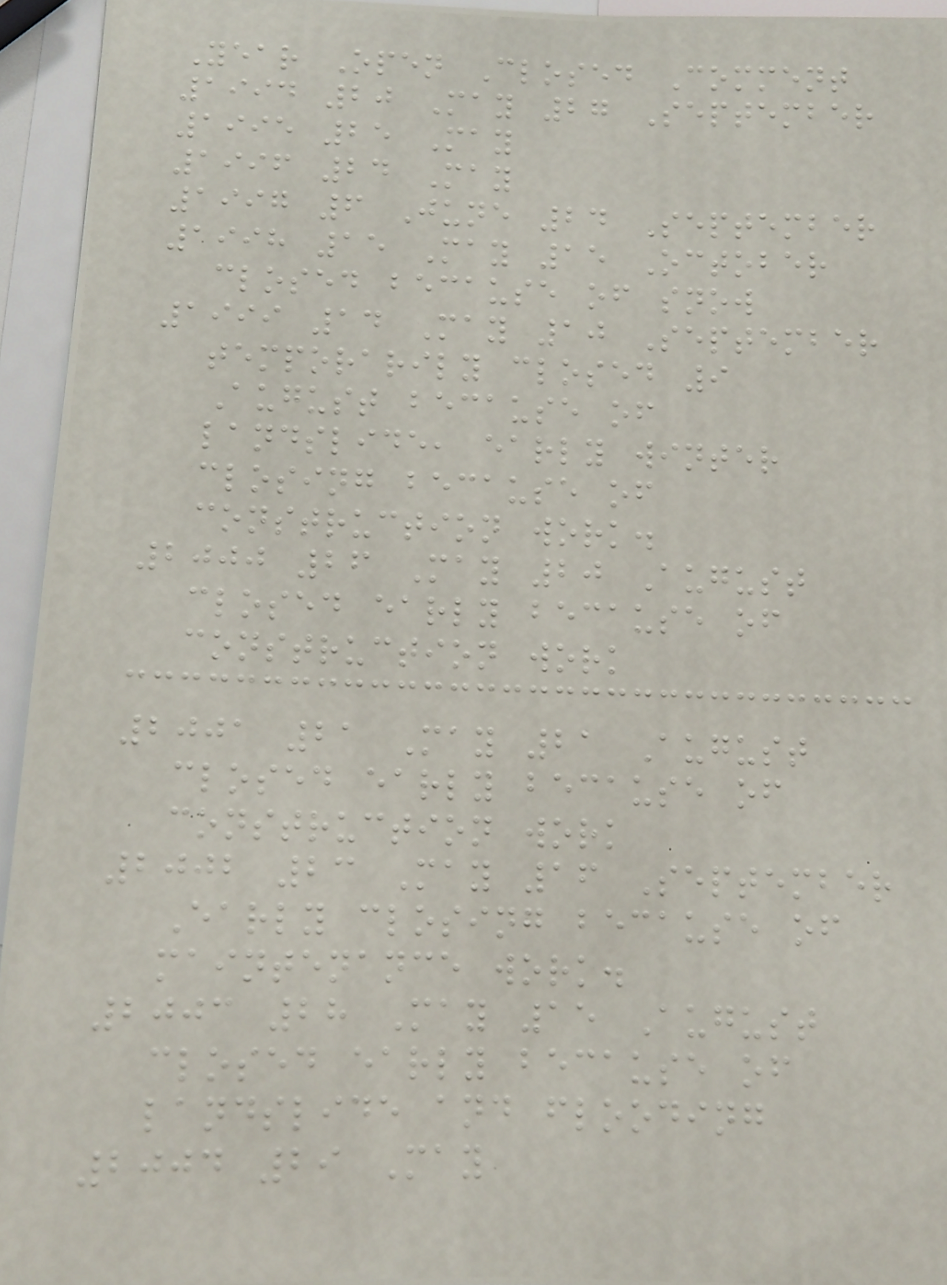Year Open Closed Comment
1994 20 May 27 September
1995 25 May
1996 24 May
1997 6 June 24 September
1998 15 May 15 October
closed because of snow
1999 14 May 10 September
temporarily closed 9
August because of
landslide, early winter
closing because of
construction work.
2000 26 May 20 August
closed early because of
construction work
2001 21 May 21 August
closed early because of
construction work
2002 23 May 16 September
Early closing because of
maintenance work.
2003 28 May 15 August
closed early because of
landslide and flooding
2004 29 May
